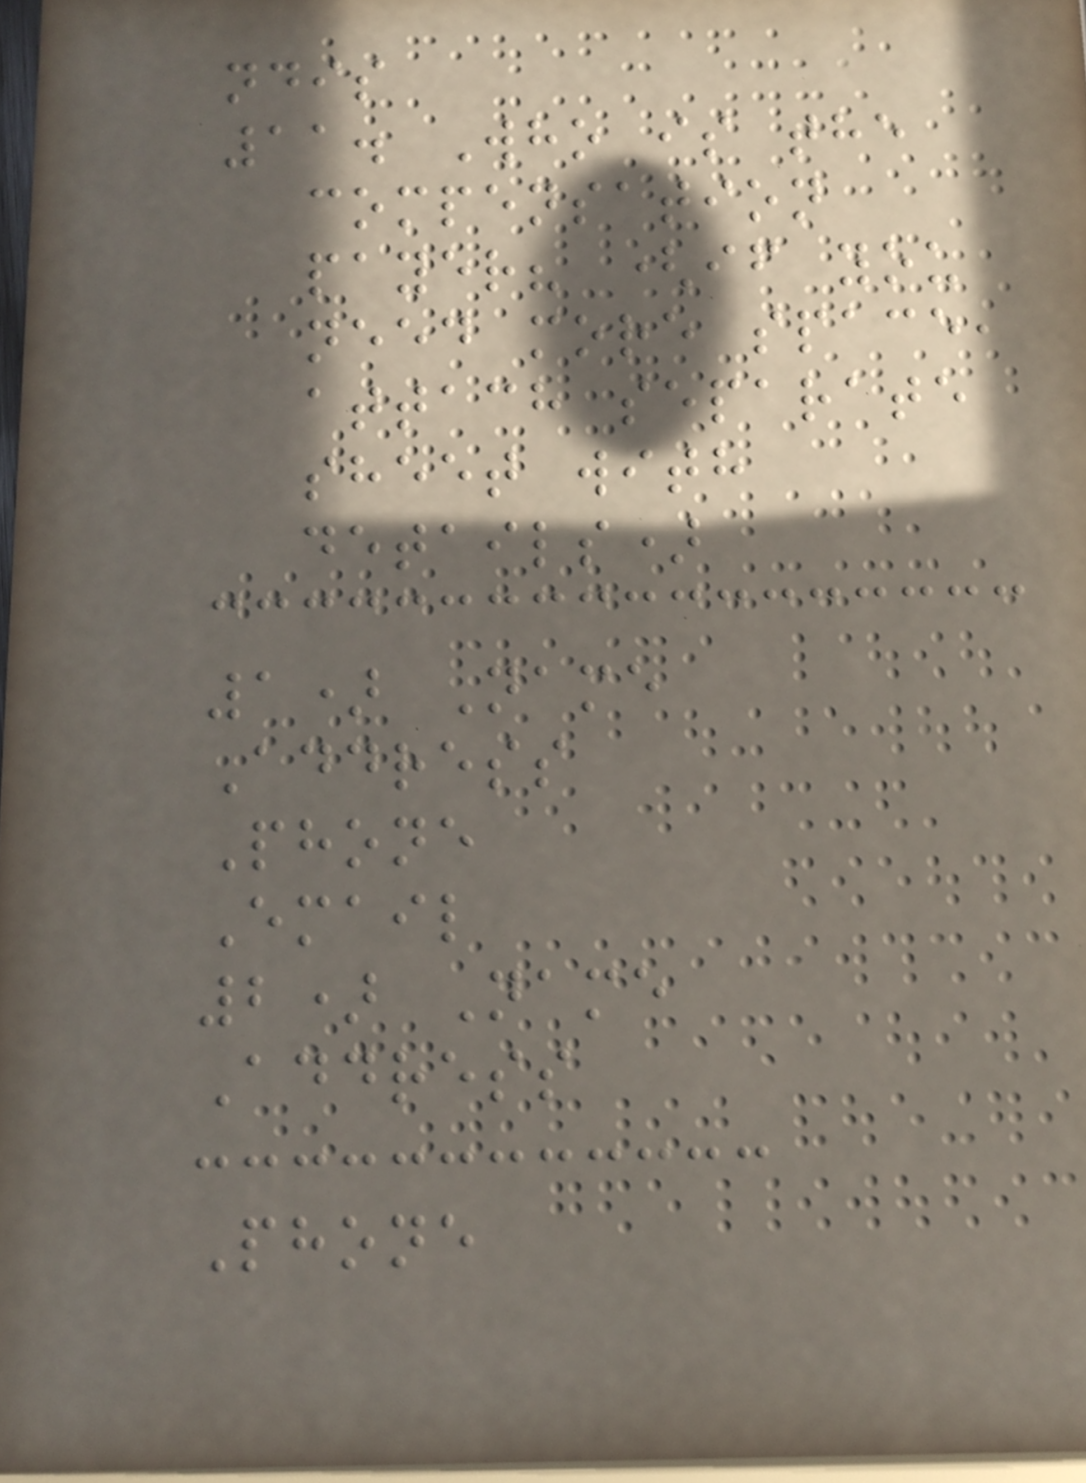ndis
11. Who is the
compensation
payer? (if you
need more space,
attach separate
sheet with
details)
1) Name
Address
Phone
Email
2) Name
Address
Phone
